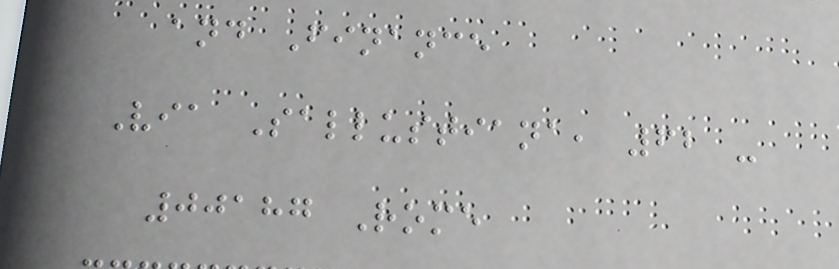and Finance
Via Sallustiana, 62 -
00187 Rome
